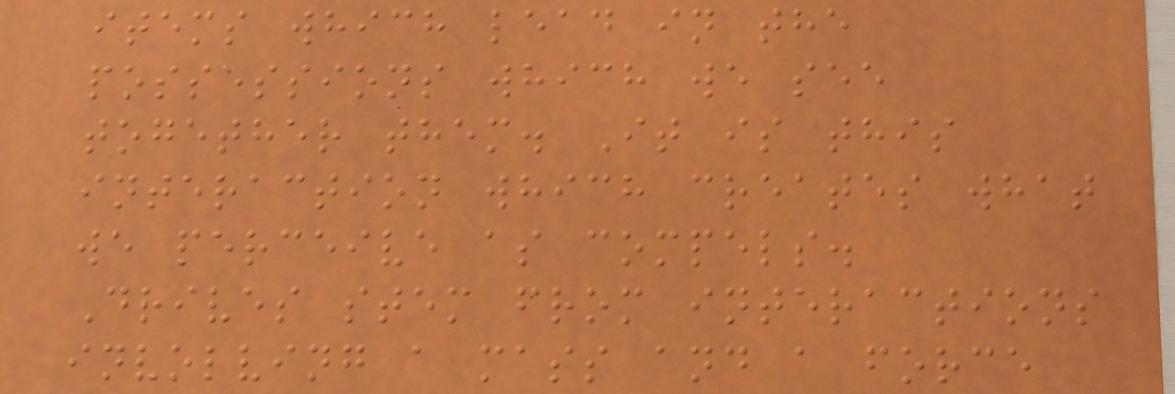items which lead in the
possessions which we see
together them. It is this
interaction which creates what
we perceive as compels.
Drives stem from interactions
involving a mass and a force
